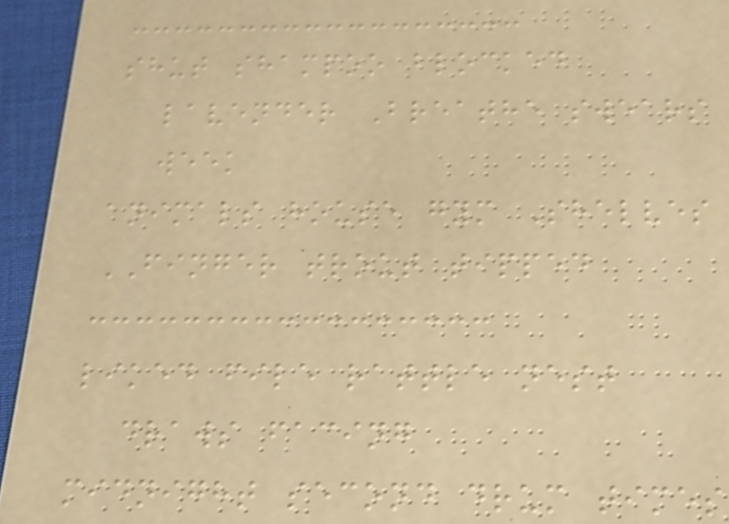shut shampoo blocked
lavender Breathe swears
week
animals house gym Shelves
FINGER trout tipped
liked file rattle nest
draws facing
midnight second drum times
